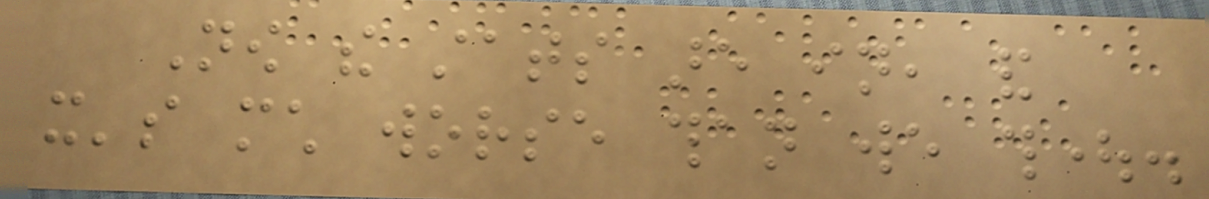Now the stats are in, and
it's much worse than we thought.
